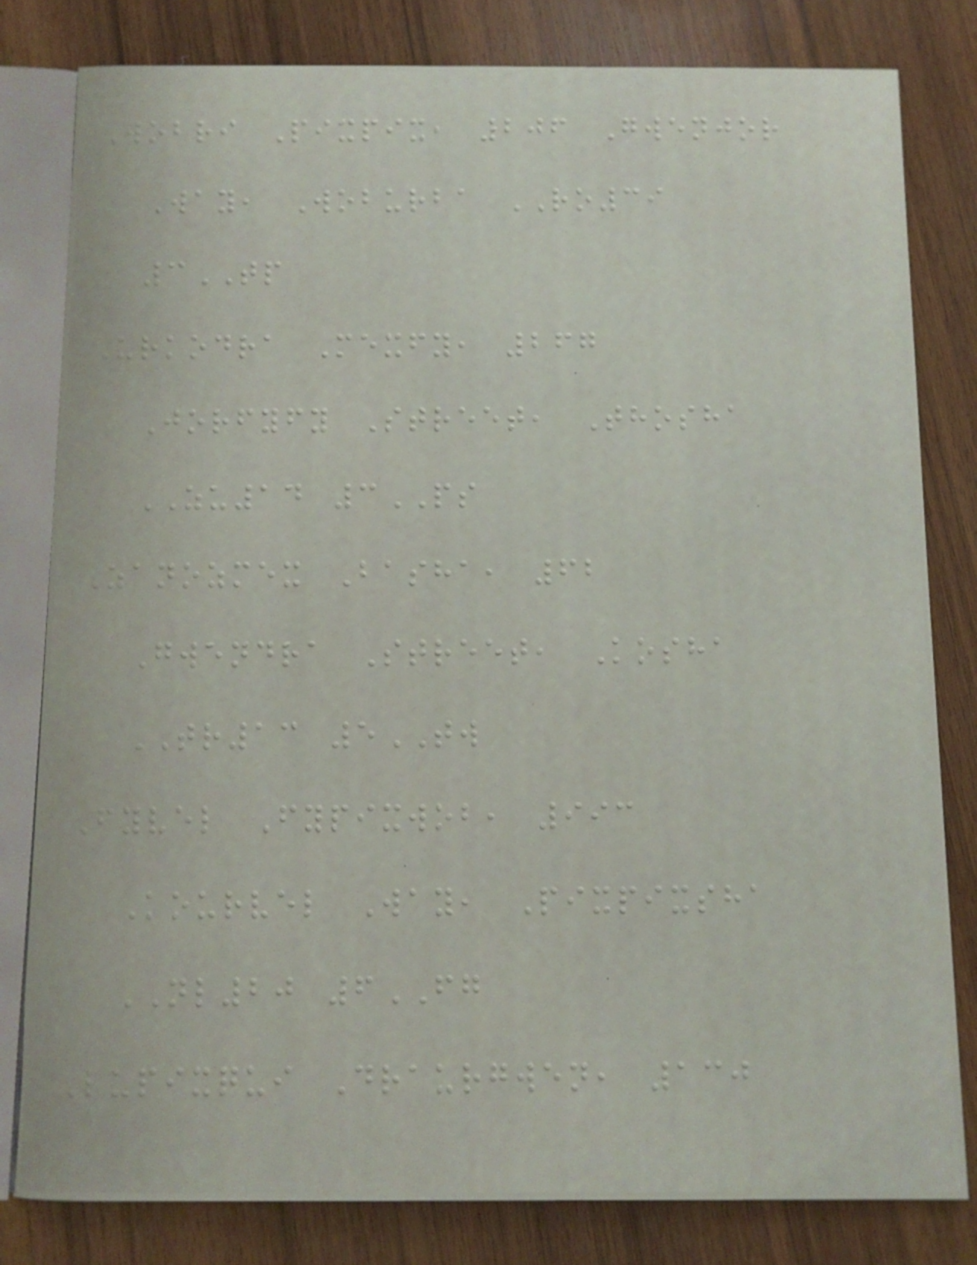Wobri Pixpix, 206 Gwenjor
Way, Woburba RO39
3TP
Urkodra Mexfy, 267
Jorfyfy Street, Thosha
ZU14 3PS
Zanozmex Basha, 62
Gwendra Street, Kosha
TR13 5TW
Fyvel Fypixwob, 993
Kourvel Way, Pixpixsha
NL20 6FG
Lupixqui Draurgwen, 130
